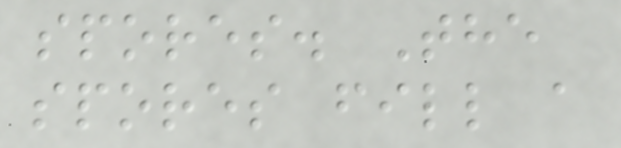spores. The
spores fill a
